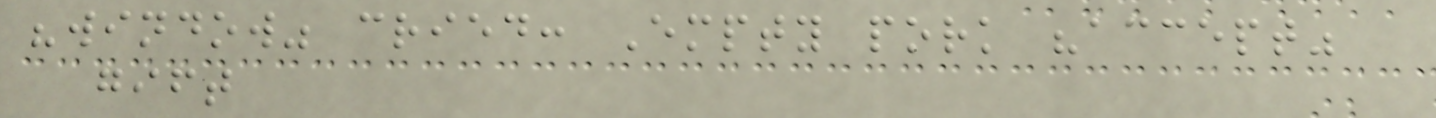"window" cried: Empty pork "accept"
gift
